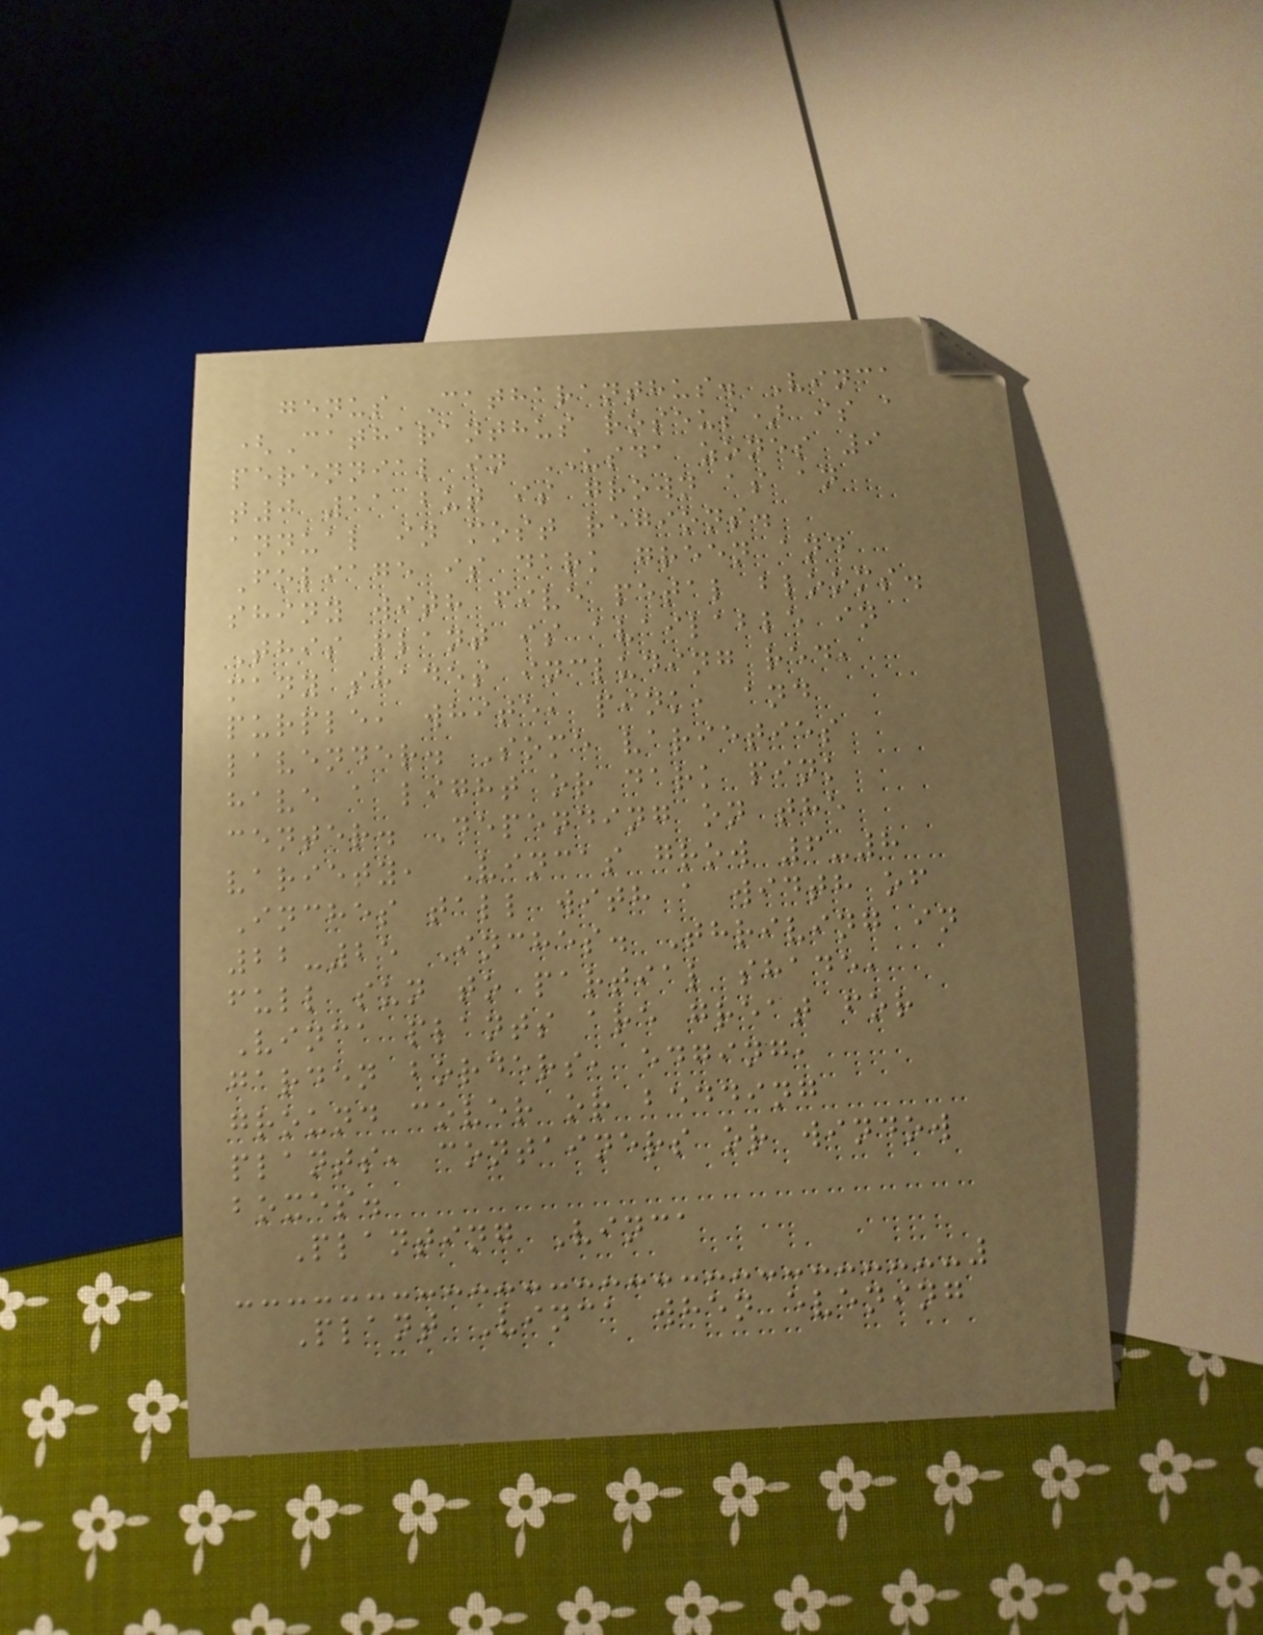genus Catharanthus. Vinca
(Catharanthus roseus) is a
perennial in USDA zones 9
t0 11 but is grown as an
annual in most regions.
Foliage is dark green and
shiny with five petal blooms.
This plant is available in
many shades including red,
purple, white, pink, and
lavender. Some varieties
have a light or dark pink
center. Depending on the
variety, Vincas grow 6-8
Inches tall with a width of
22-25 Inches. Thriving in
full sun to partial shade,
Vinca plants are great for
garden borders, edging,
ground cover or bedding
plants, containers or window
boxes.
Planting Vinca
Plant Vinca when evening
